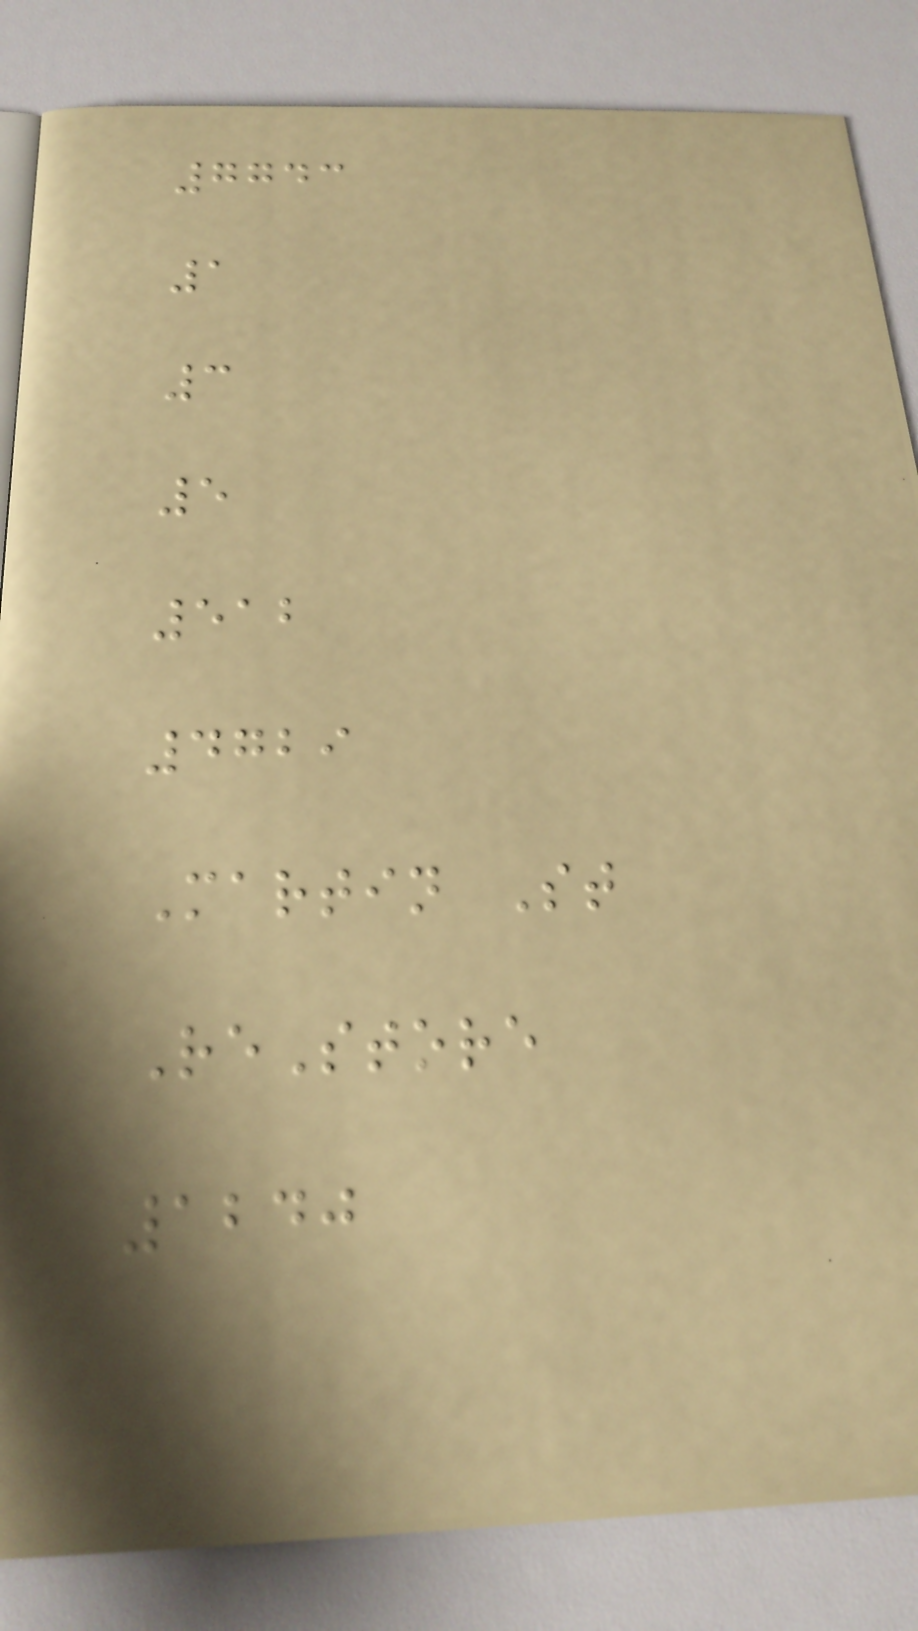7743
1
3
5
512
4729
Martin St
ReStore
1240
